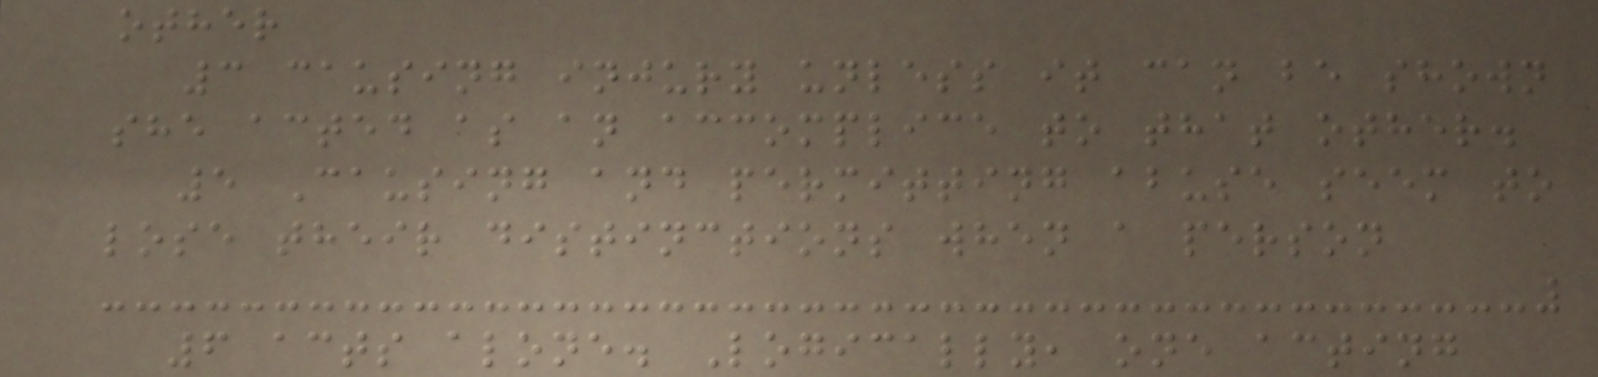other
3 causing injury unless it can be shown
she acted as an accomplice to that other.
5 Causing and permitting abuse seem to
lose their distinctions when a person
6 acts alone. Logically, one acting
